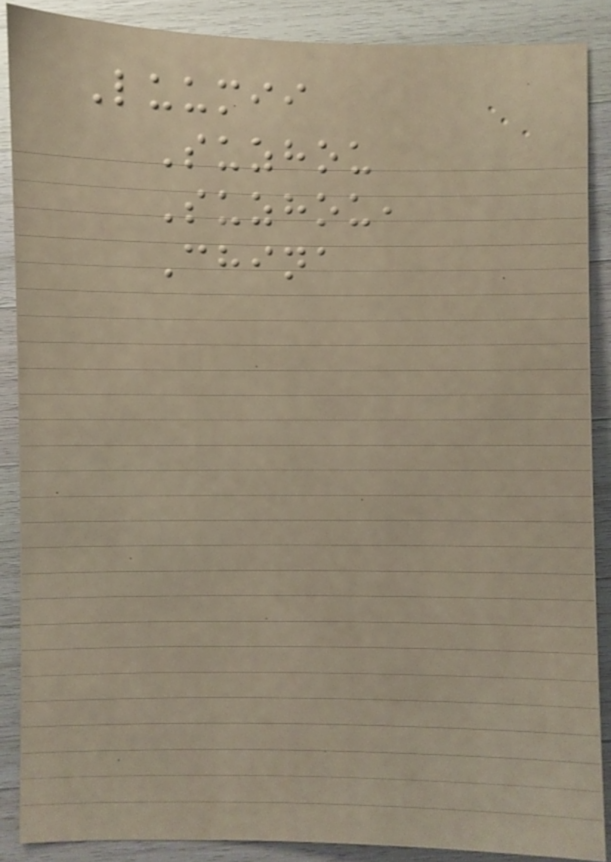Luumii
Suzhou
Suzhou,
China
